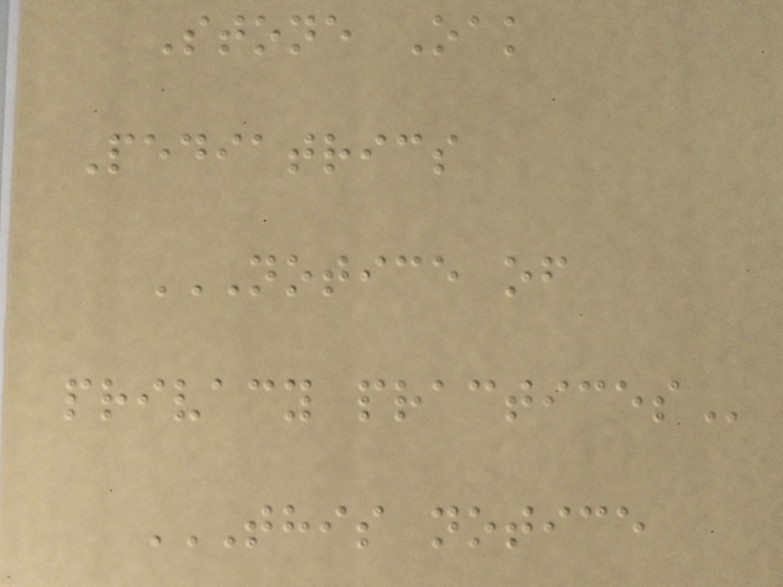Stone Oak
Pediatrics
NOTICE OF
PRIVACY PRACTICES
THIS NOTICE
